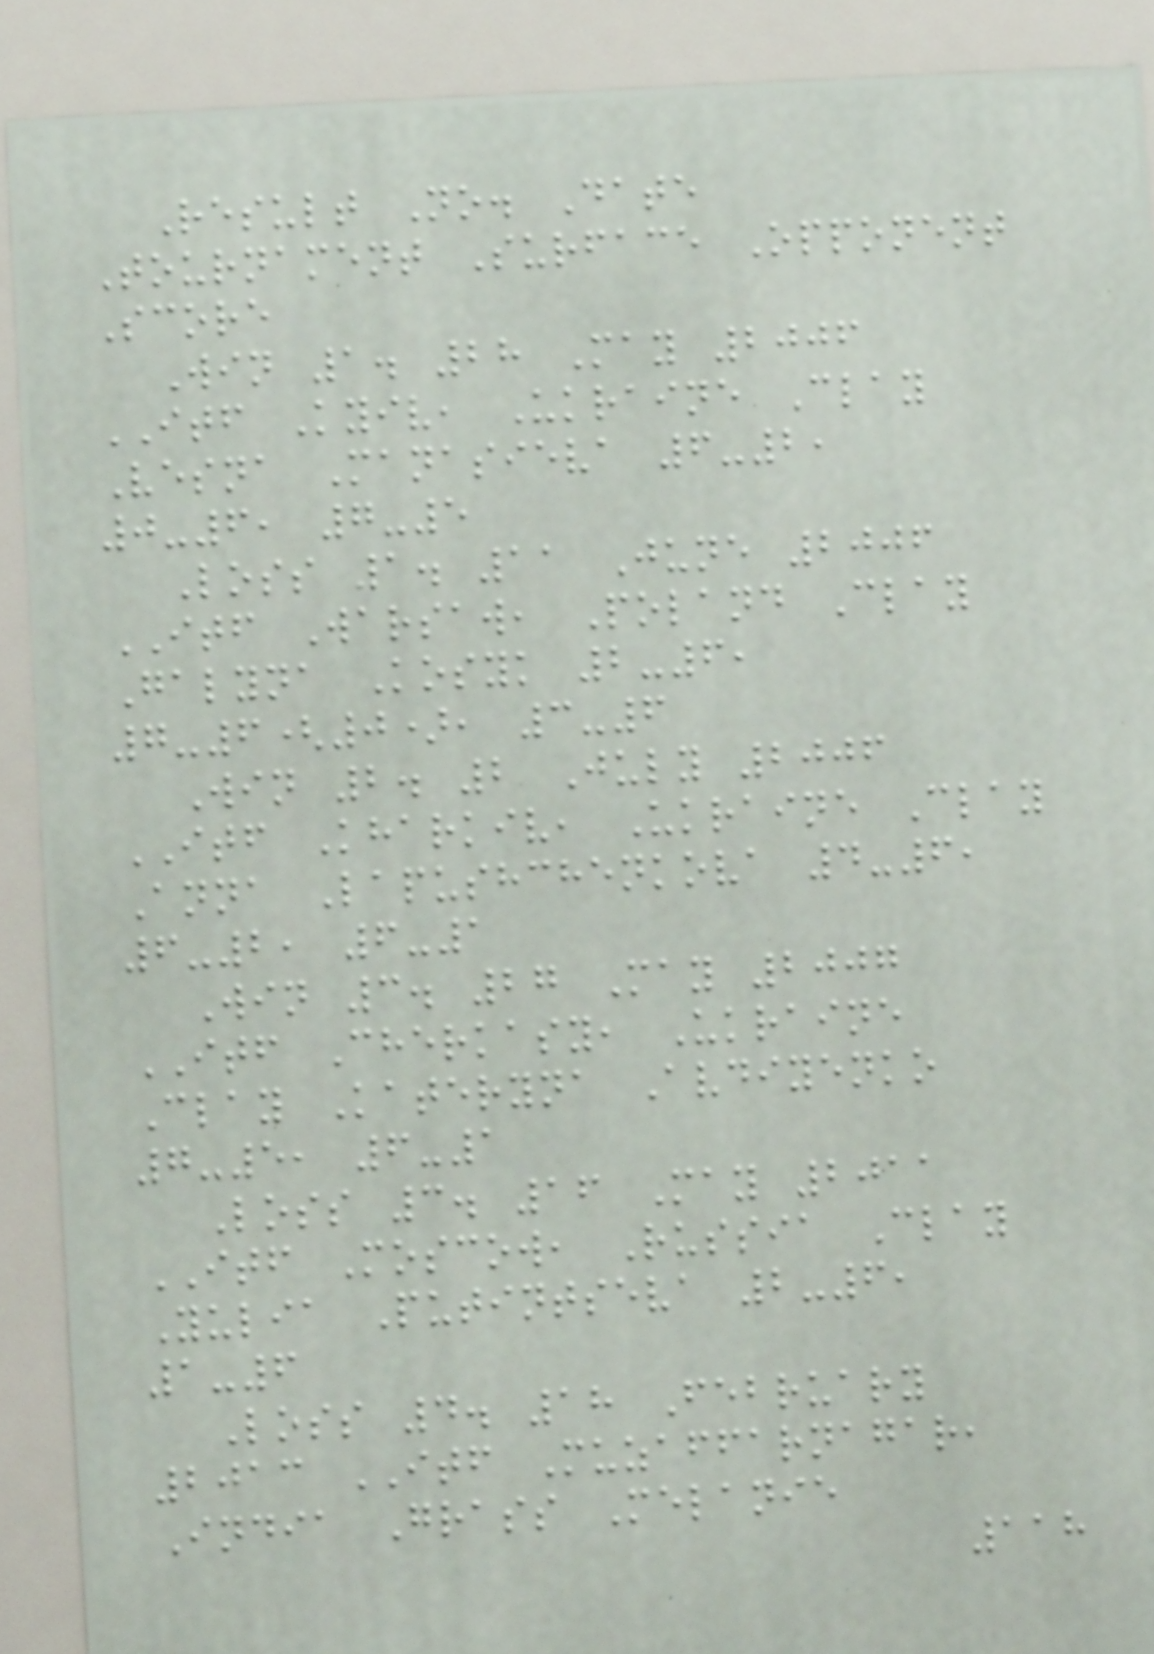Result No. Date
Tournament Surface Opponent
Score
Win 1. 28 May 2006
ITF Kyiv, Ukraine Clay
Vesna Manasieva 6-2,
0-6, 7-5
Loss 1. 11 June 2006
ITF Warsaw, Poland Clay
Galyna Kosyk 2-6,
7-6(0), 3-6
Win 2. 2 July 2006
ITF Kharkiv, Ukraine Clay
Anna Lapushchenkova 4-6,
6-2, 6-1
Win 3. 27 May 2007
ITF Cherkasy, Ukraine
Clay Kateryna Avdiyenko
7-5, 6-1
Loss 3. 16 May 2011
ITF Moscow, Russia Clay
Yulia Putintseva 2-6,
1-6
Loss 4. 18 February
2013 ITF Muzaffarnagar,
India Grass Melanie
118
